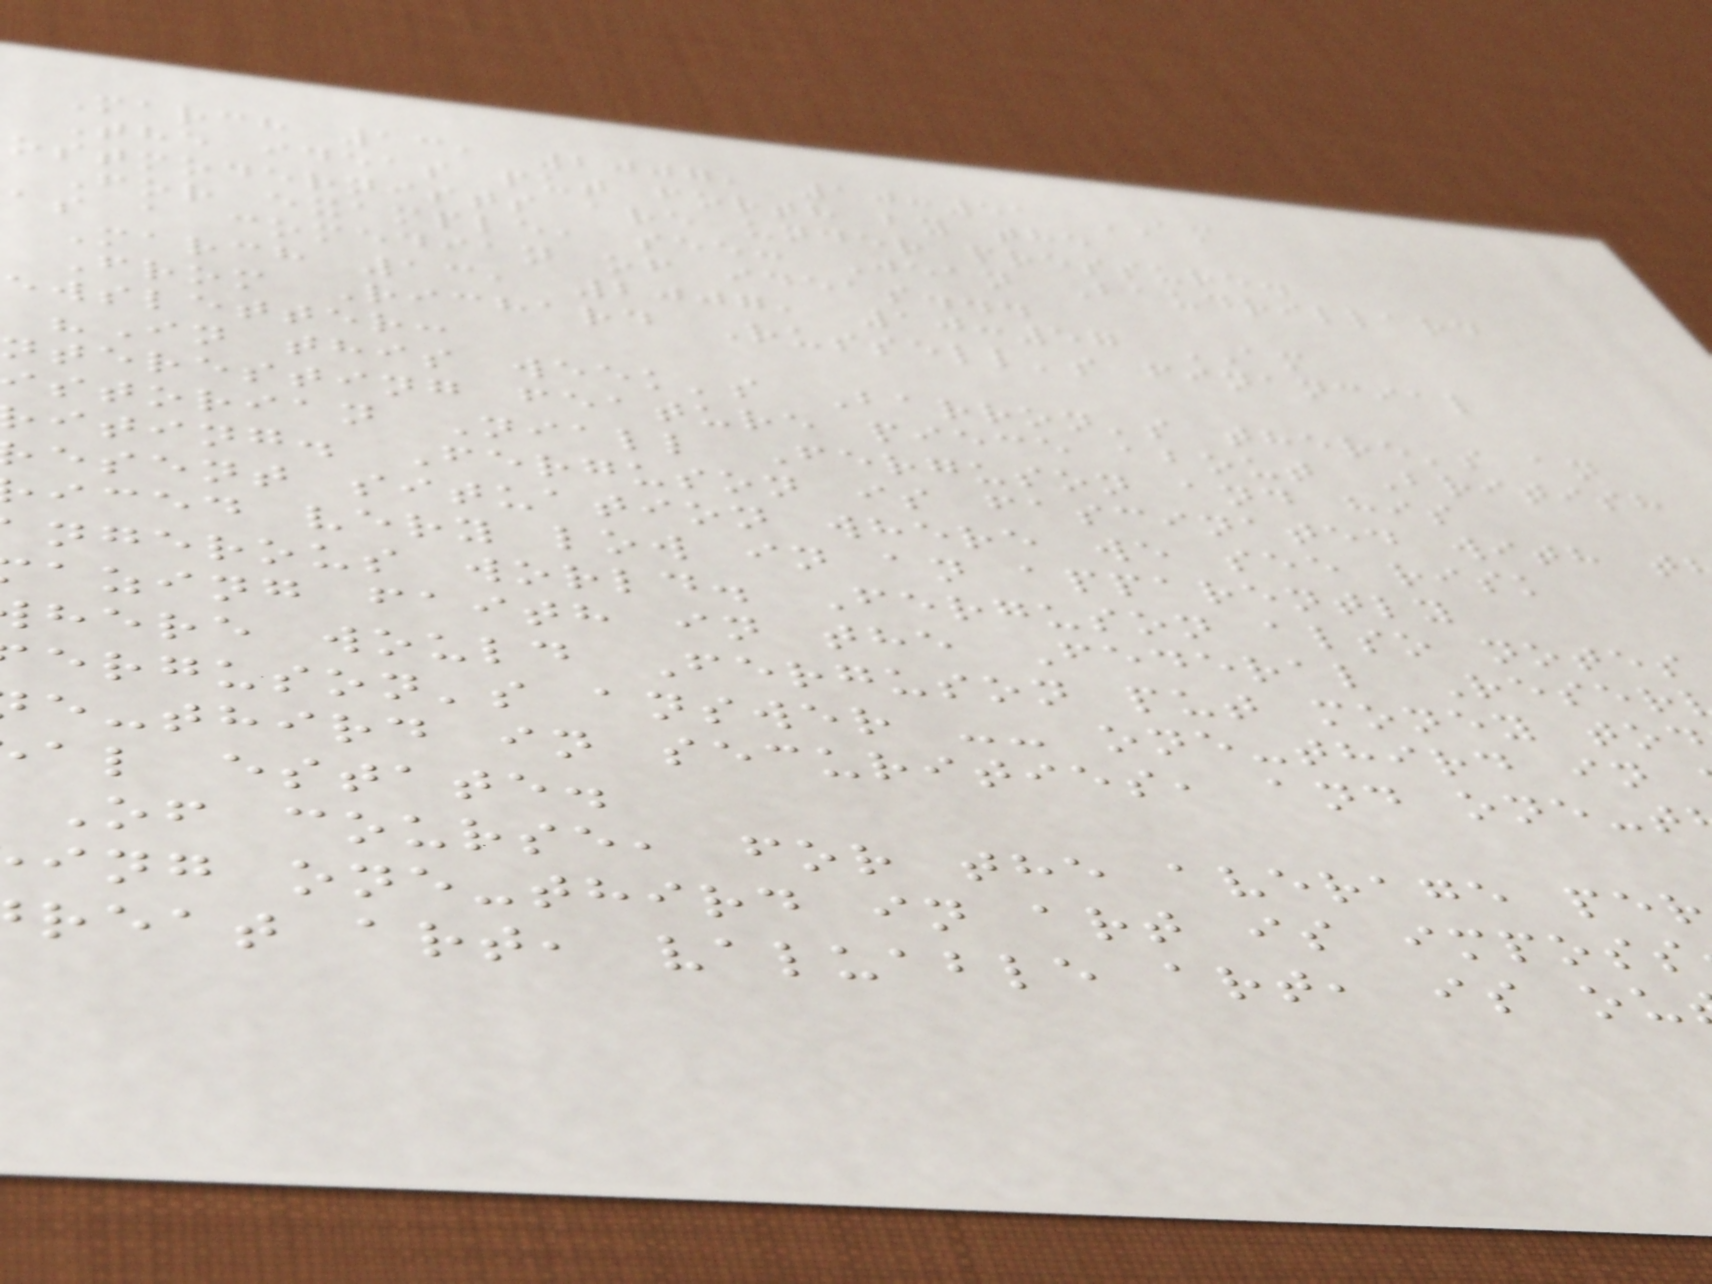March 13, 2007, 10:51 AM
The ideas put forth by the
ostmodernists are under pressure.
For example, see: Jean Baudrillard
as a comedian of ideas...
March 13, 2007, 10:57 AM
From Richard Russell's financial
ewsletter:
"In this week's Barron's there's an
nteresting feature piece about British
istorian Niall Ferguson and his
iting. Ferguson is fascinated with t
esent situation where we see risk
iced very low in an apparently
ngerous world. Ferguson also notes
azing faith in the Federal Reser
here would Ferguson put money tod
erguson's answer -- one-third in
e-third in securities, and one-t
al estate.
Of course, for the average per
ing one-third in art is imposs
reat art, valuable art, is ou
